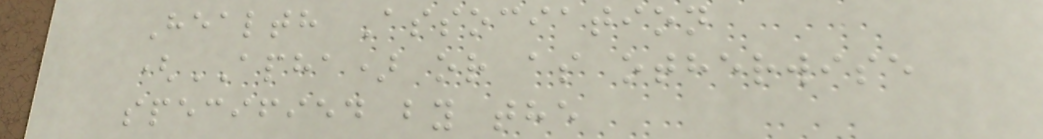Health Association
(APHA) or as otherwise
specified by the
